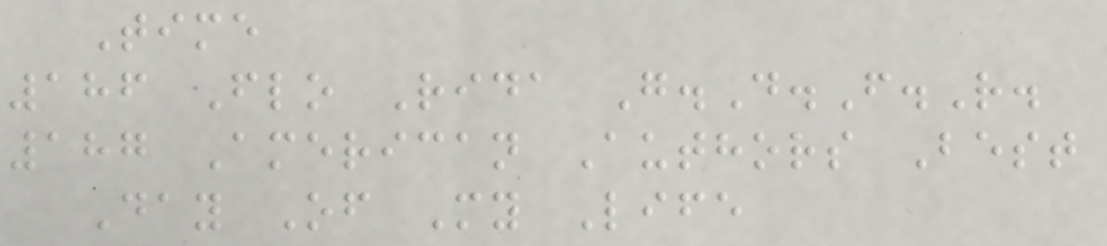Time
186 Flo Rida G.D.F.R.
187 American Authors Best
Day Of My Life
